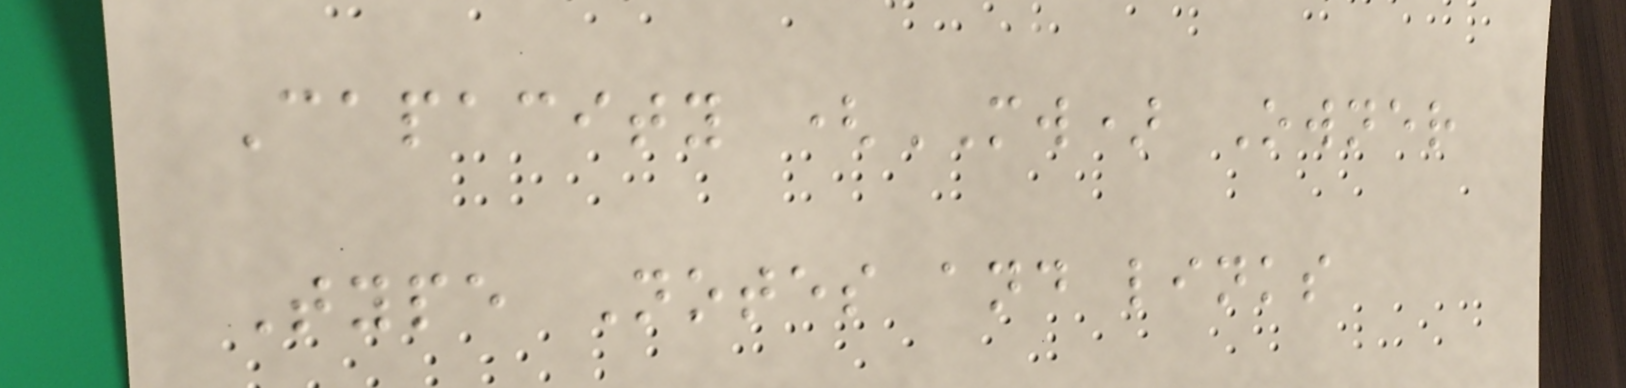Capacity (MW) Owner
Type Notes and links
